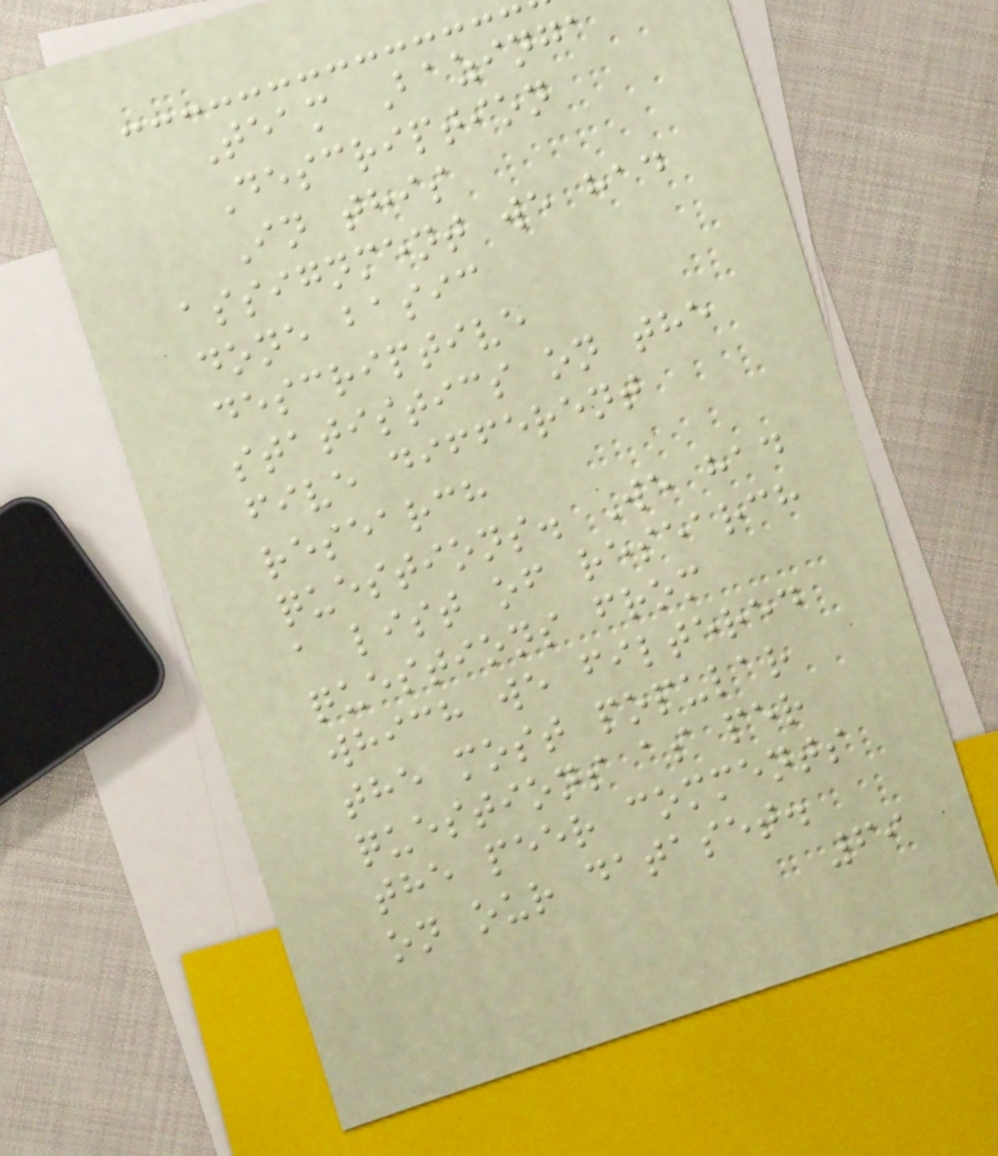Team Bazinga
Description
In this
assignment we had
done basic
descriptive
statistics on the
five different
research
questions. We had
a list of research
questions from
which we filtered
the most popular
questions as per
the peer comments
on our dataset.
69
